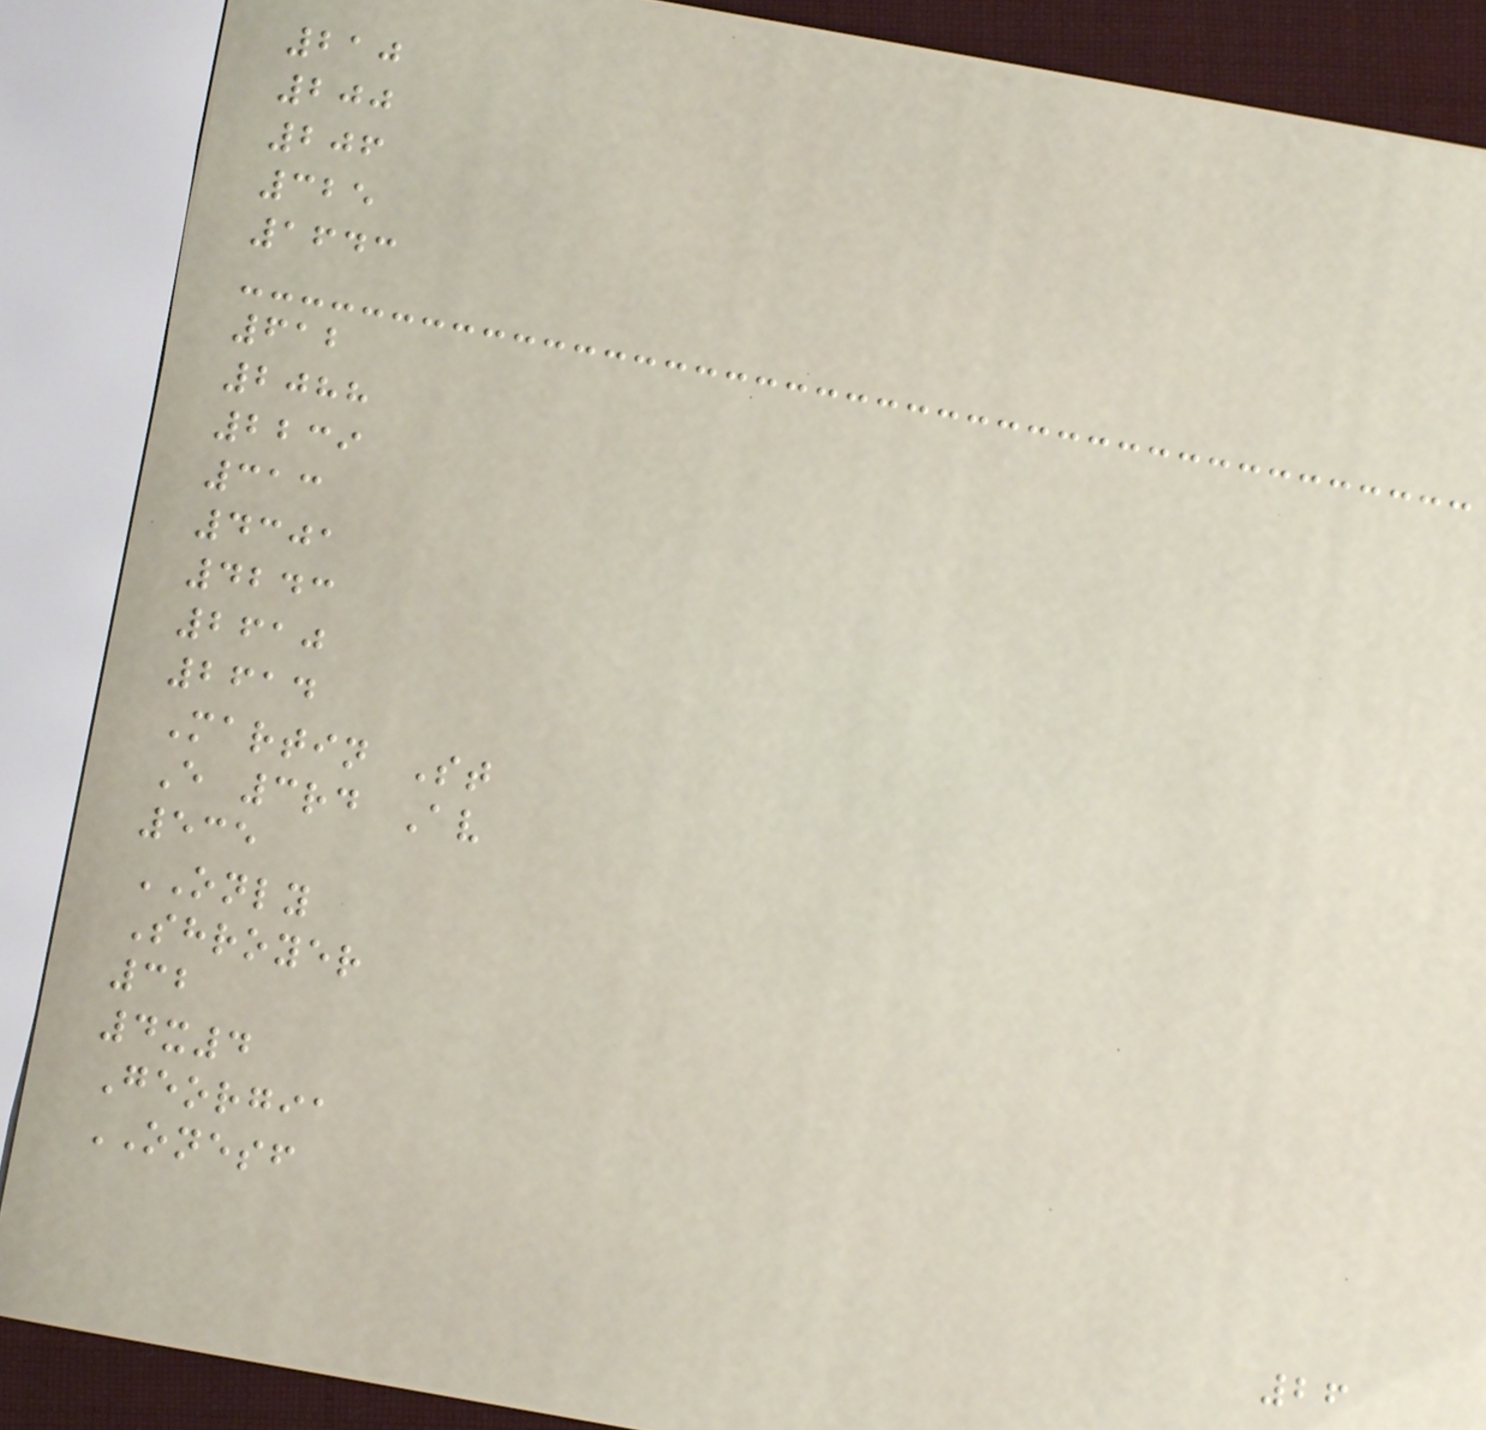210
200
206
325
1643
612
2088
2239
313
4301
4243
2610
2614
Martin St
E 3rd Av
535
ONLY
Shroyer
32
4x4
Georgia
ONESF
26
